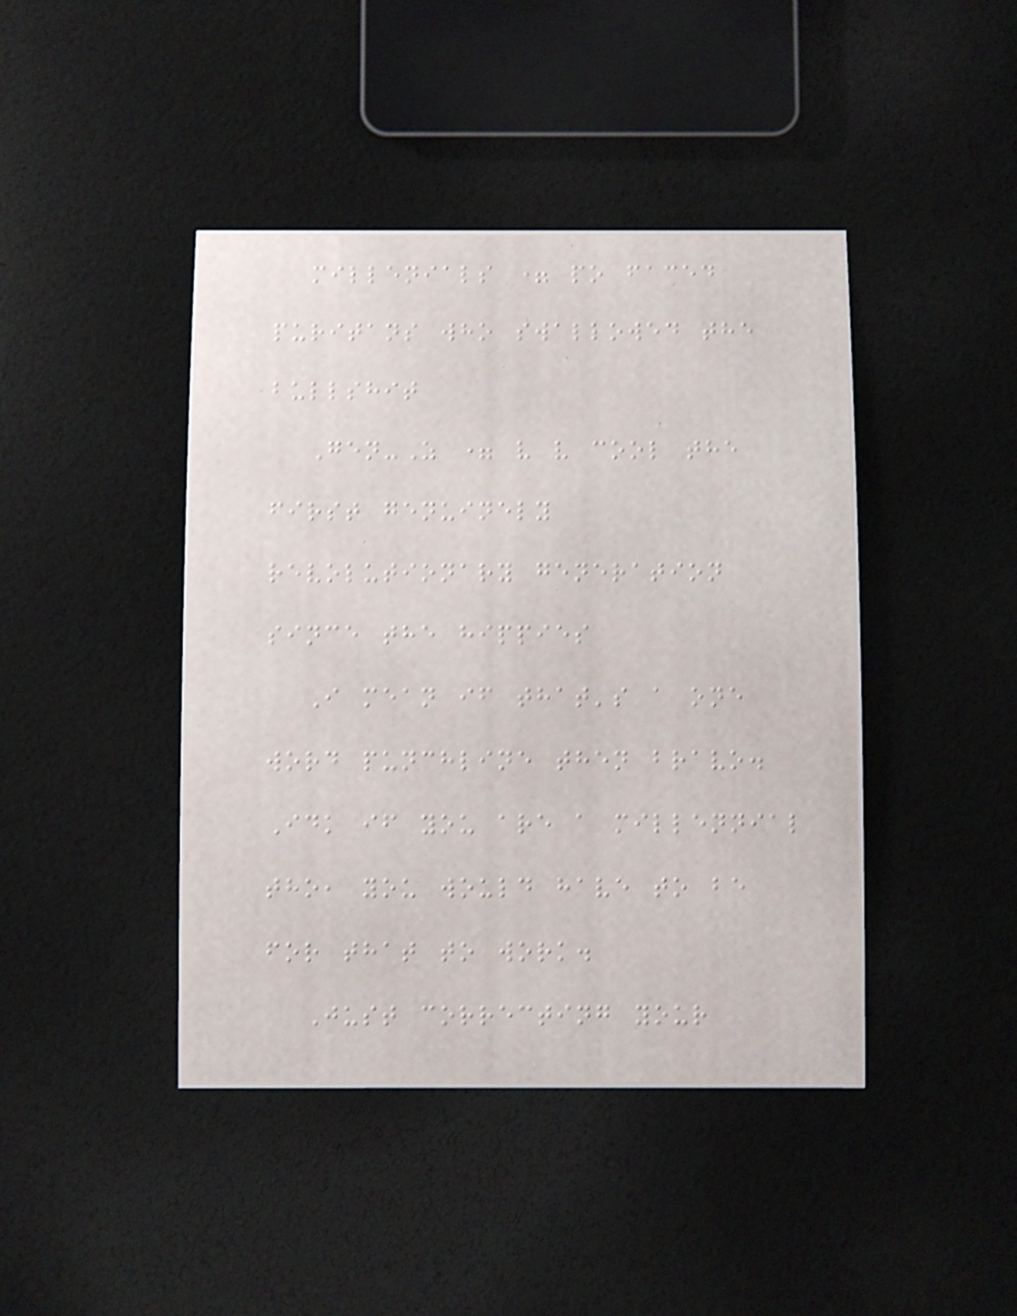millenials = po faced
puritans who swallowed the
bullshit
Gen-Z = v v cool the
first genuinely
revolutionary generation
since the hippies
I mean if that's a one
word punchline then bravo.
Idk if you are a millennial
tho, you would have to be
for that to work.
Just correcting your
